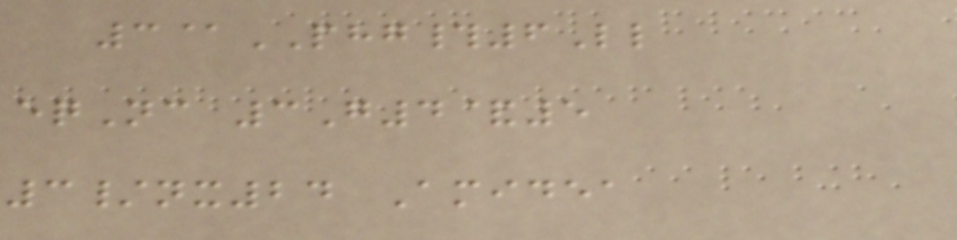3@PHG#6Ll
eqNc 3G4&5
3/nx24 Amidea
